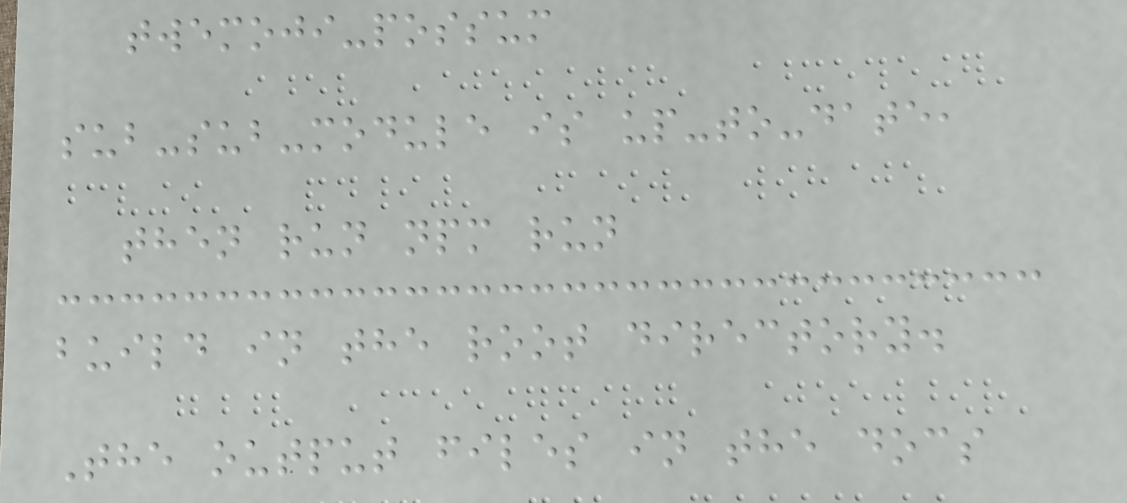twemoji-possum
sub-sub-module is up-to-date,
then run npm run
build in the root directory.
The output files in the docs
